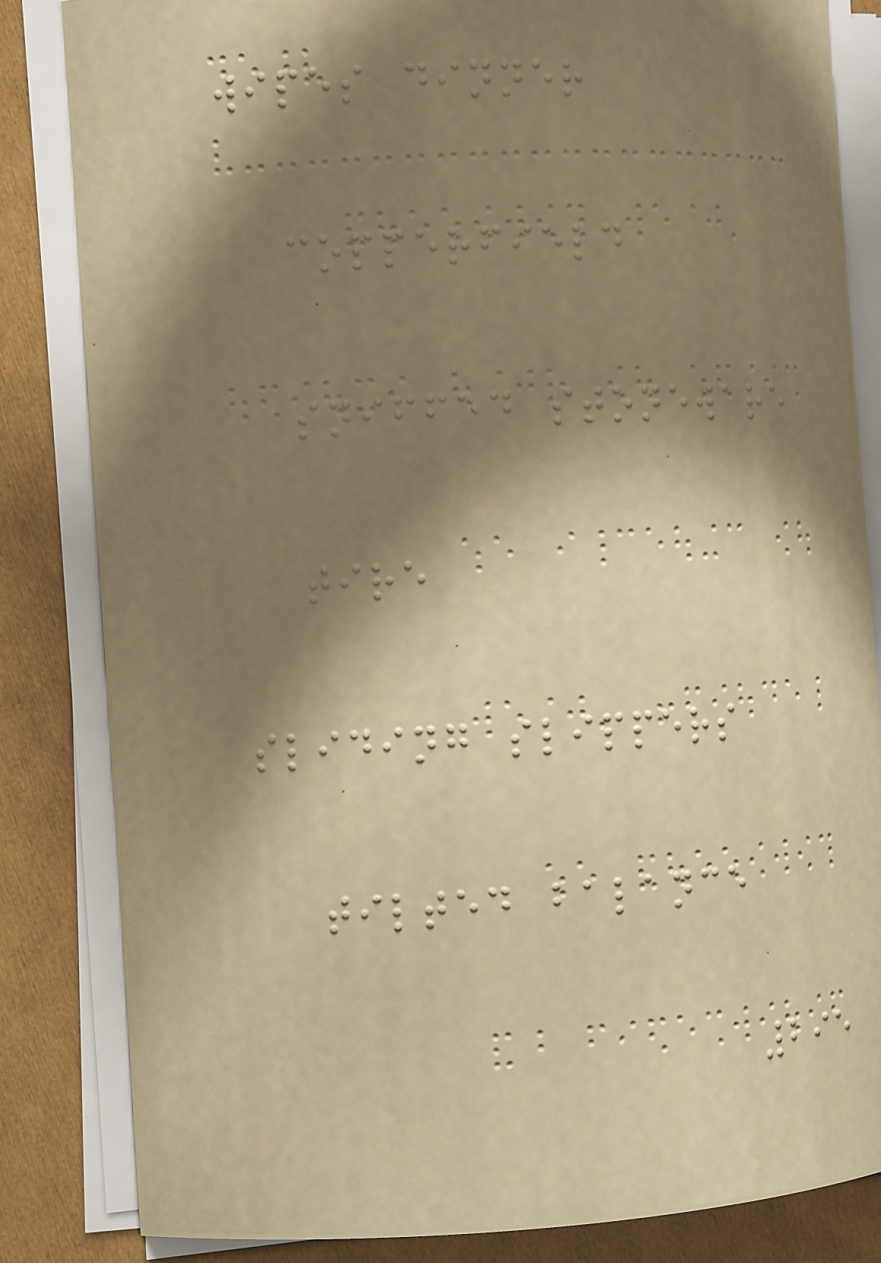wipes dinner
copperfield
sniffed stoneware
tire
sliding slippers
tilted balance
295
